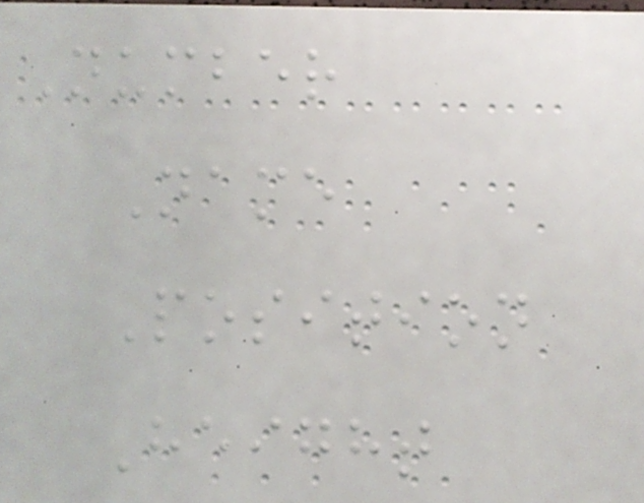Number
Name
Position
Height
